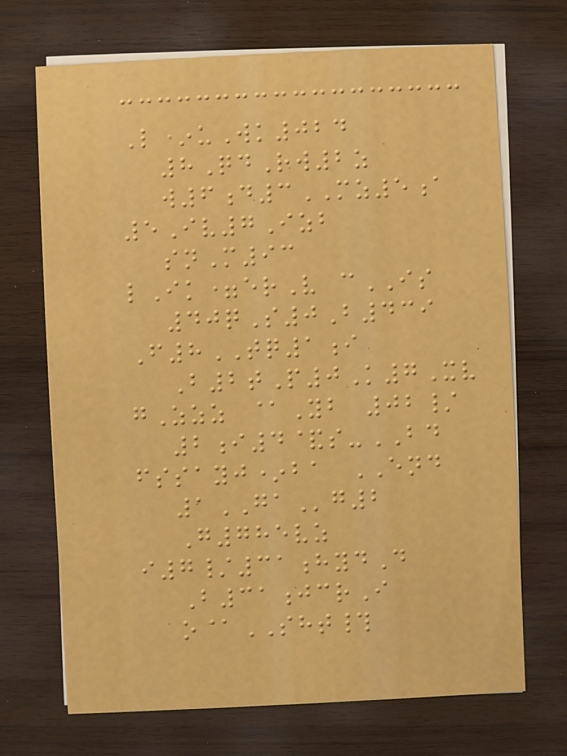L*uWk024
8QdRw2z
w6d3MZ5a
5Iv7Izb
snM93
lIk=erV cIS
40qS0B439
F8TQ1i
B2tP0K7Xv
gZzz @Yb 02/
2i4&s-BD
fssayj*ba END
1GAg2
G785vz
i7/31hydD
B31jcrI
o@SHT#
